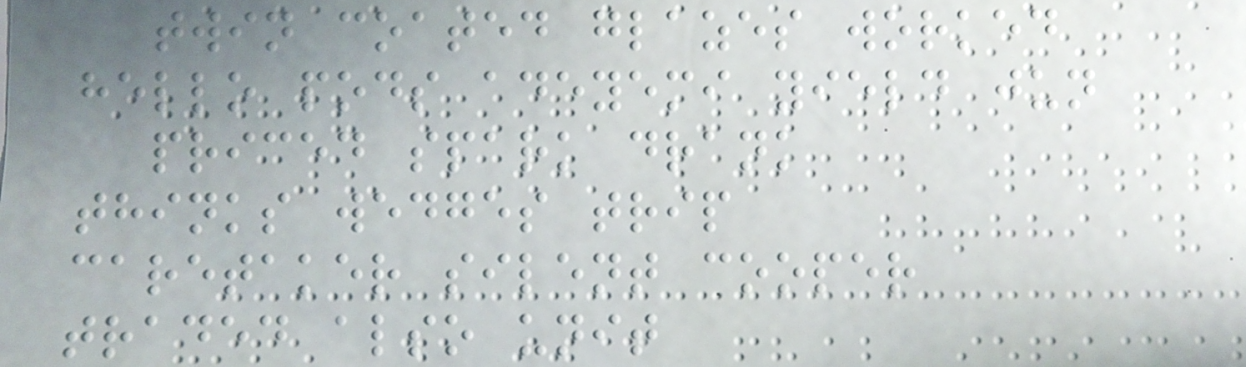twin coated glazes worked
hello pods adeyemi yield jun
priced spark drank
thinks wedges trip
caretaker silent cooper
traded also unit
